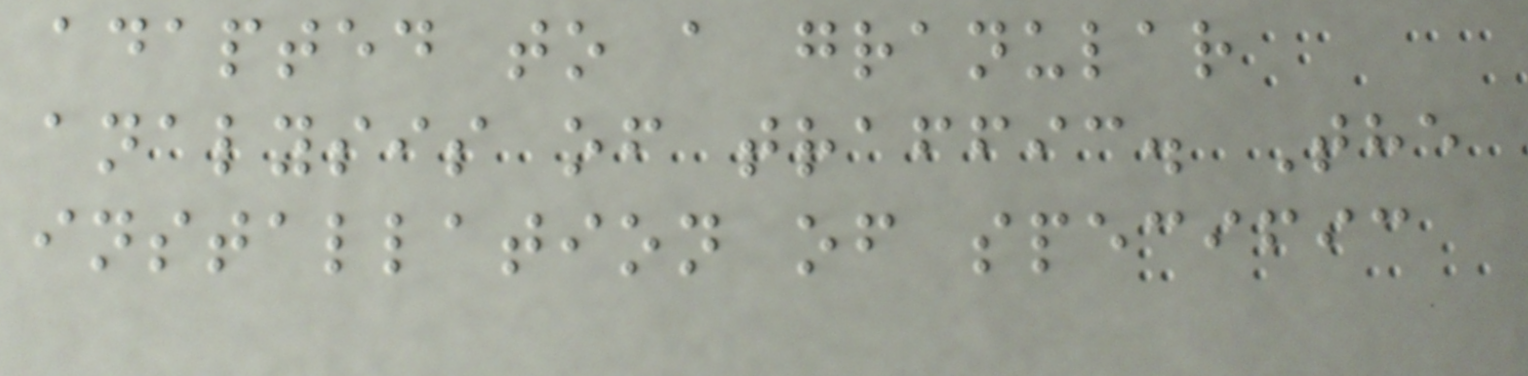adapted to a granular
analysis of traffic. The
installation of specific
